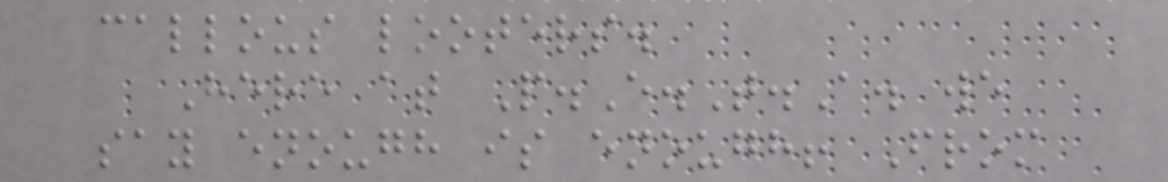callous looters.
Here at P.E.T.A. we
say enough is enough! From
